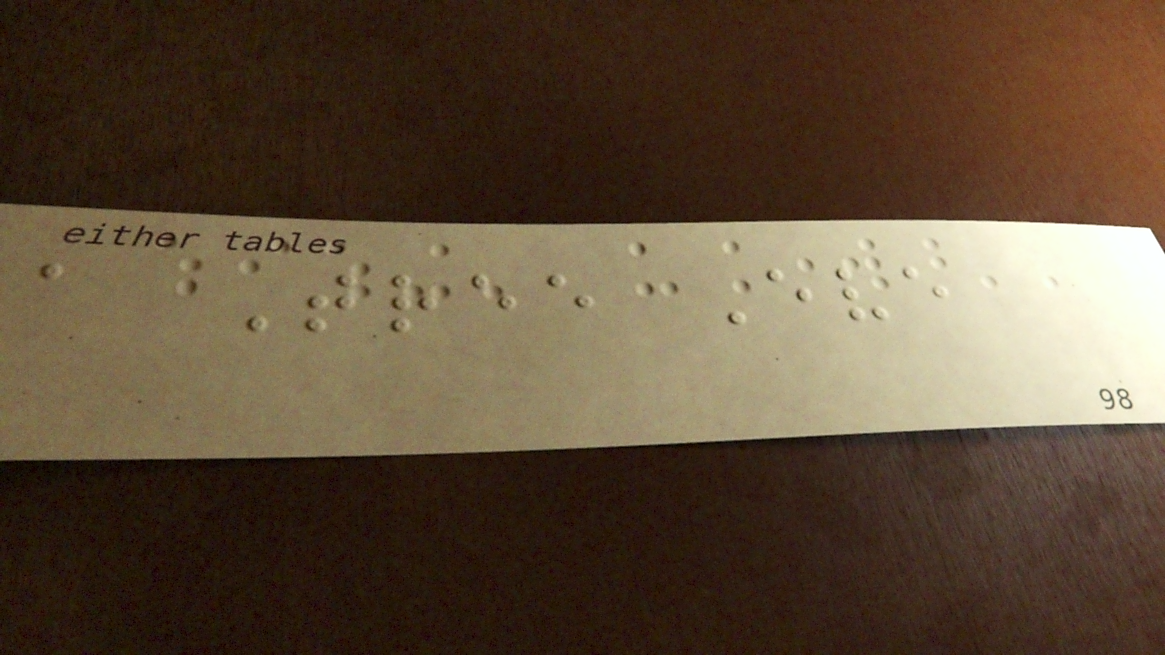a Tree Eve
